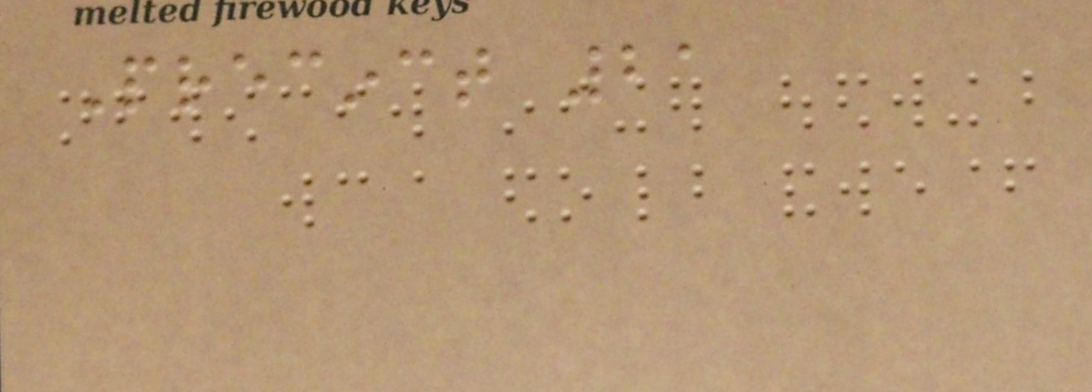Precinct 21
